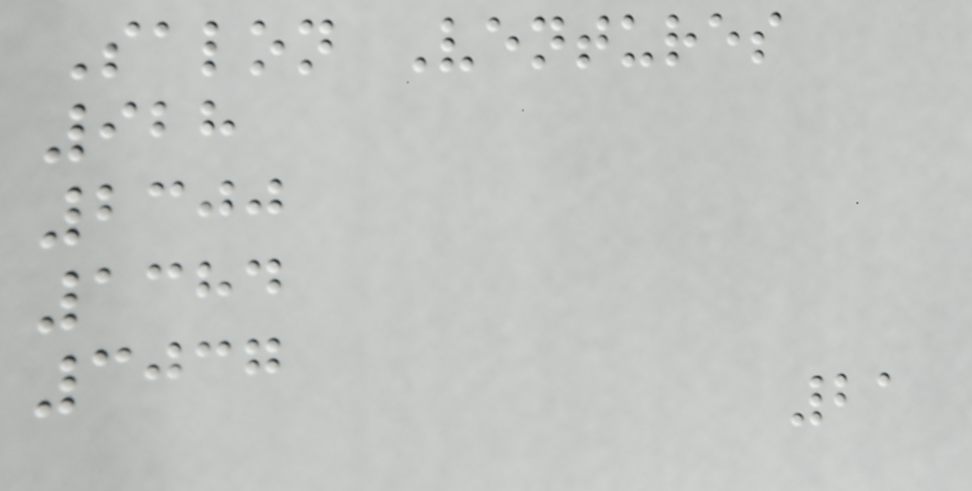Salon Ventures
928
2300
1384
3037
21
